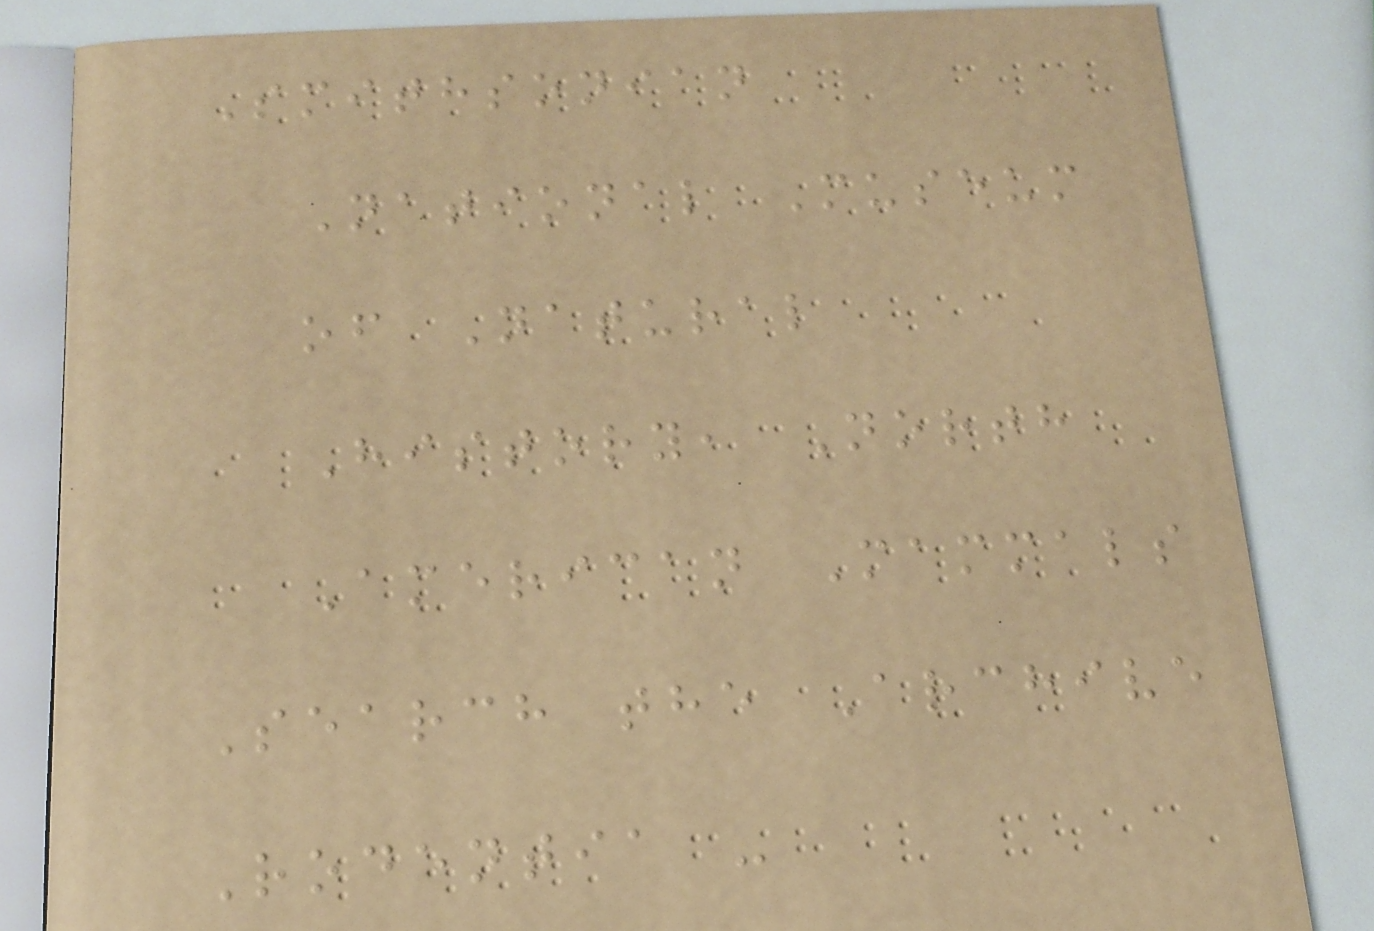Smithsonian
National Museum
of Natural
History, North
American Mammals
Search the Archive
Rodentia -
